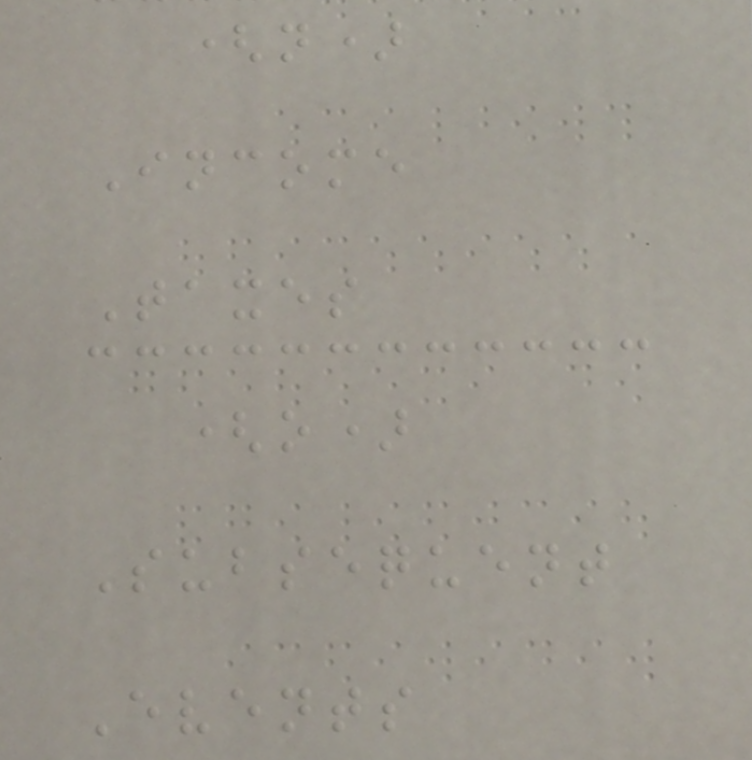(n)
Income
Taxes
(o)
Subsequent
Events
